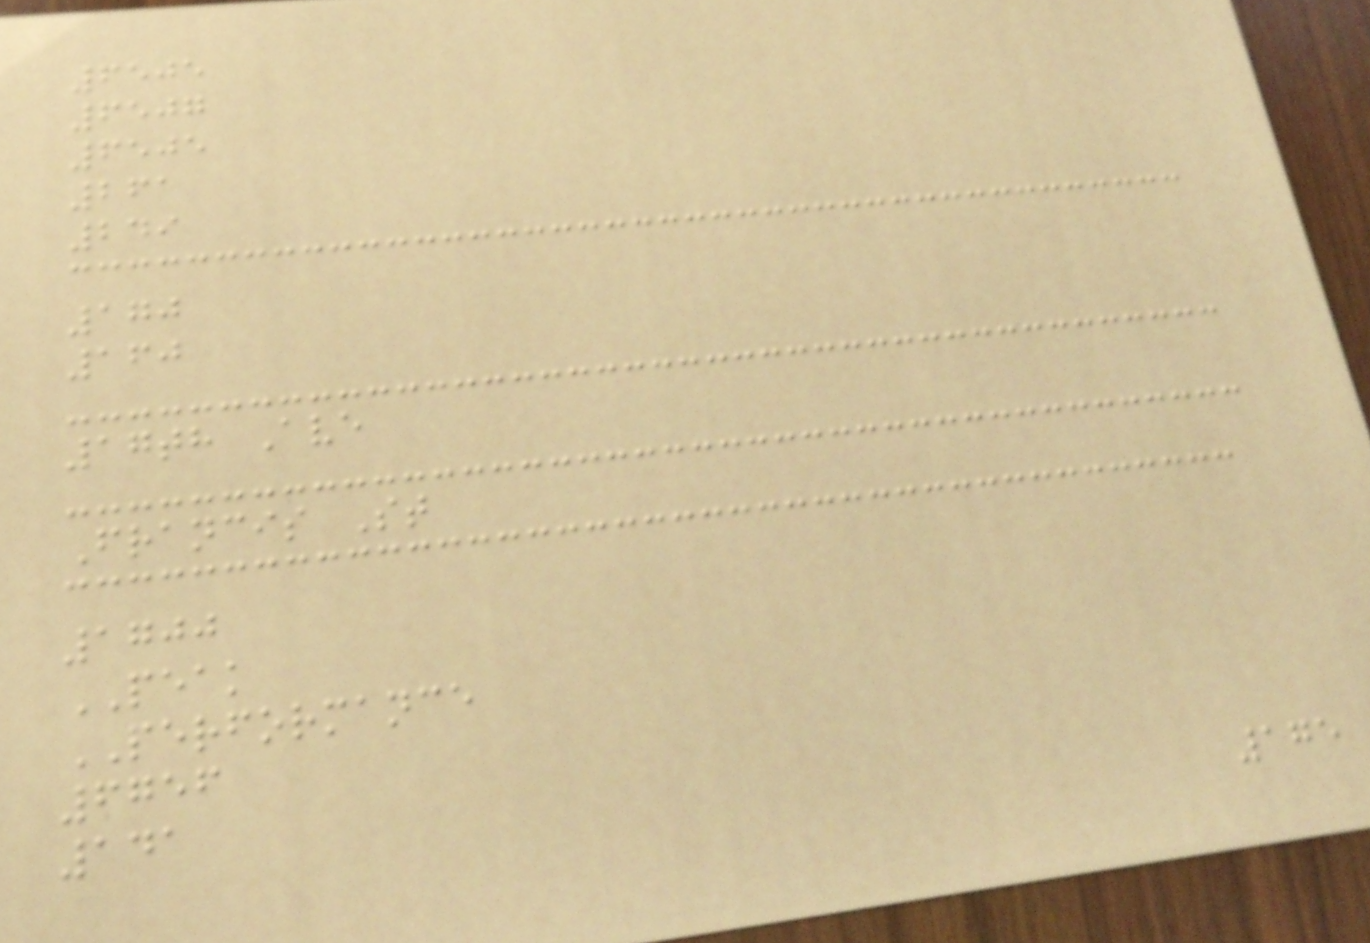6505
6507
6505
261
249
170
160
17th Ave
Francis St
1700
PEAK
PERFORMANCE
6756
141
175
